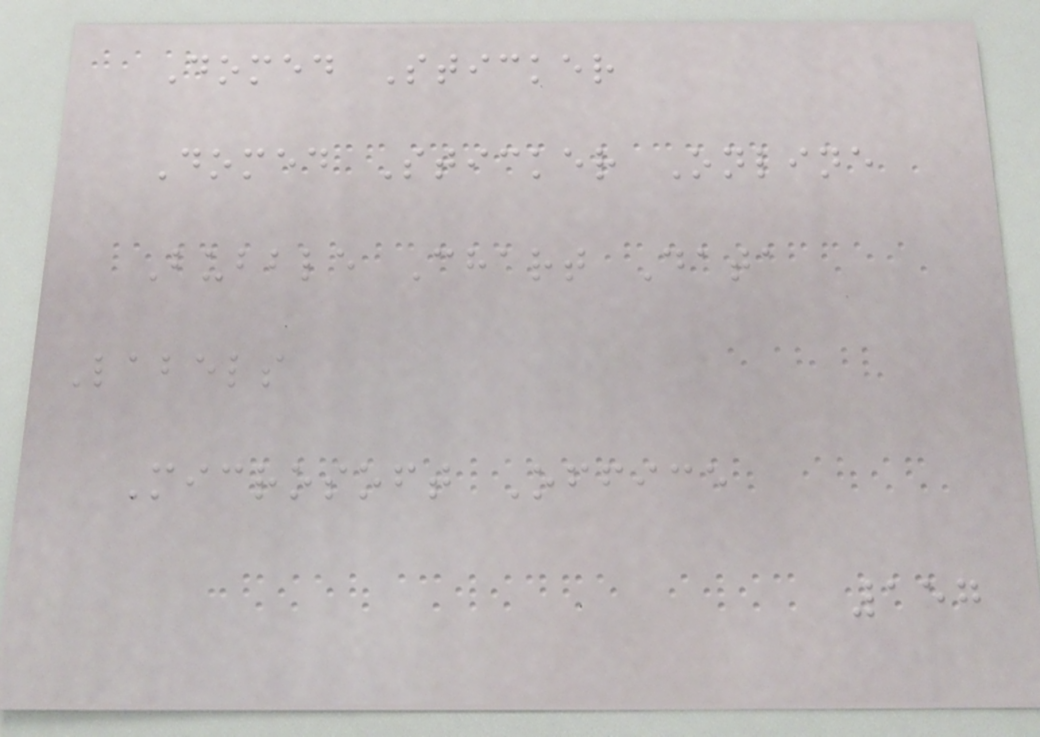Domed Sticker
Domed Sticker Online
Bubble Chart Data
Labels
Microsoft Office
157
